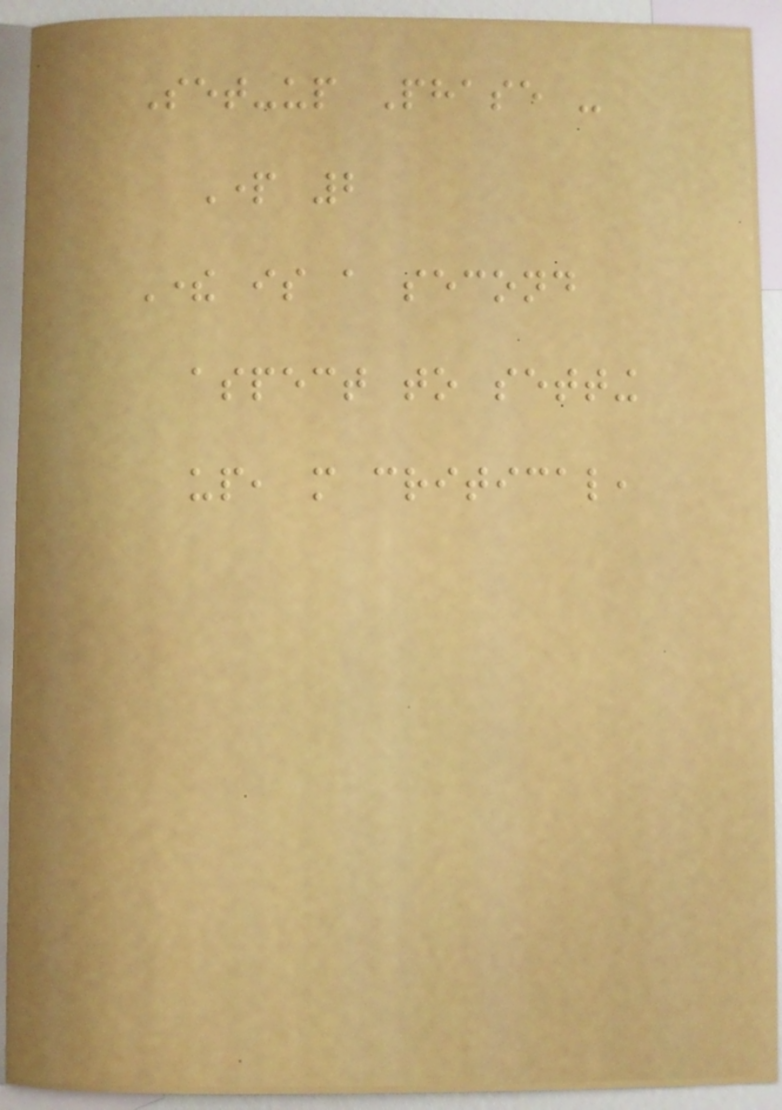Set-up Phase -
Part 2
There is a second
aspect to setting
up, more critical,
